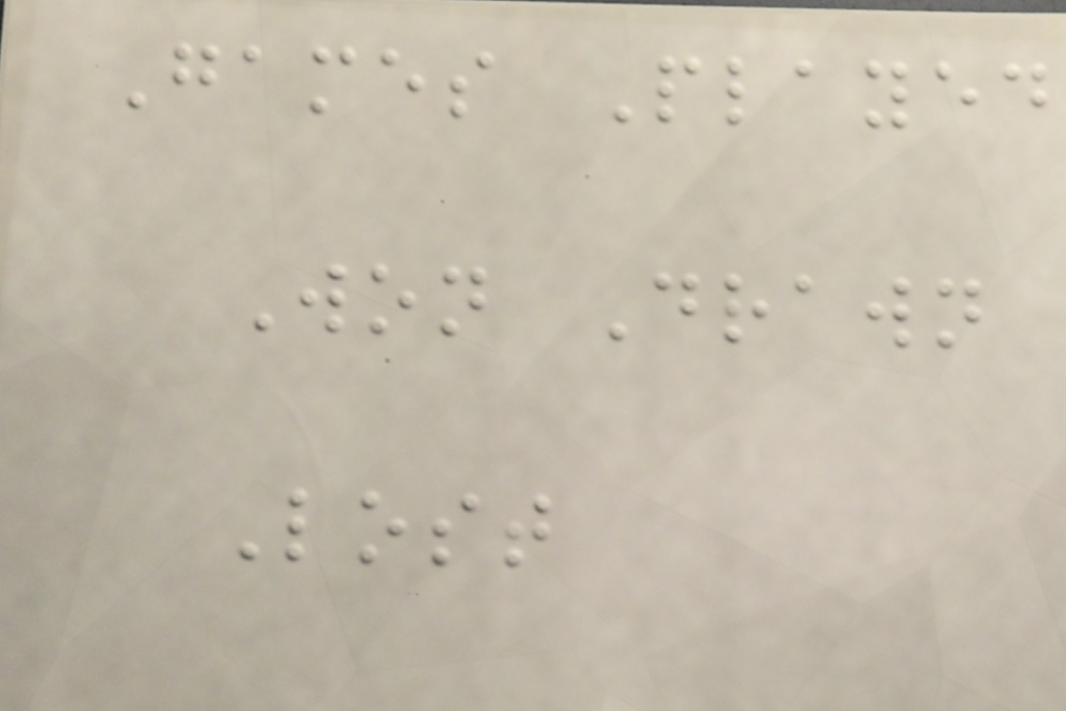Games Played
Won Drawn
Lost
